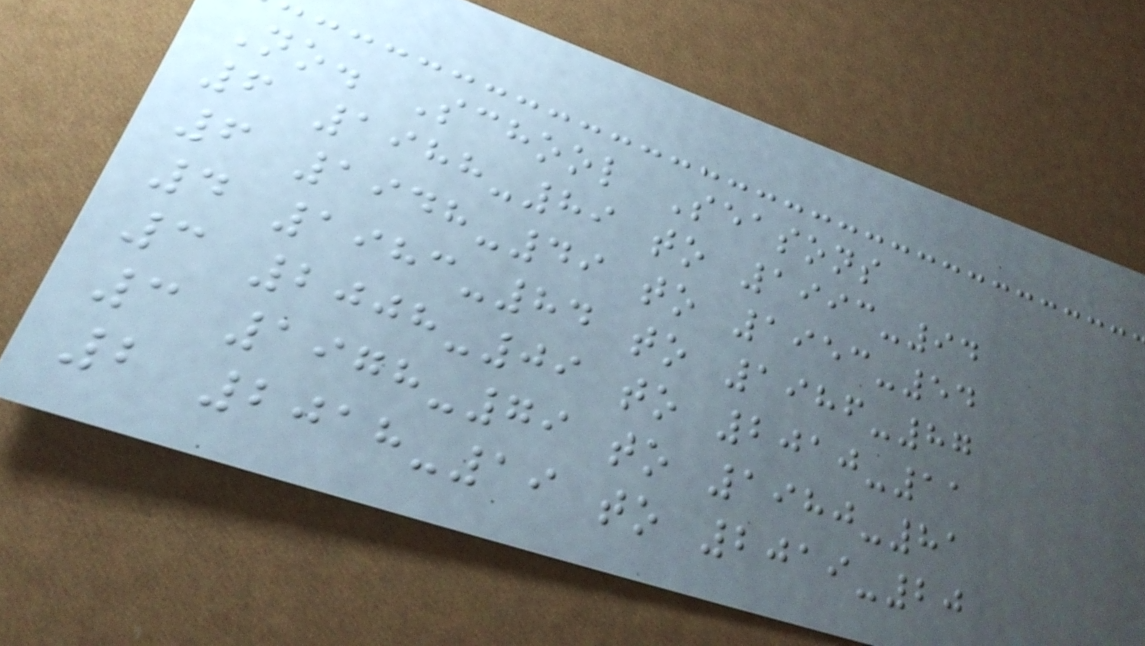No. School Seasons
6 1988-89 to 1993-94
6 1948-49 to 1953-54
4 1983-84 to 1986-87
3 2008-09 to 2010-11
3 1978-79 to 1980-81
2 2018-19 to 2019-20
